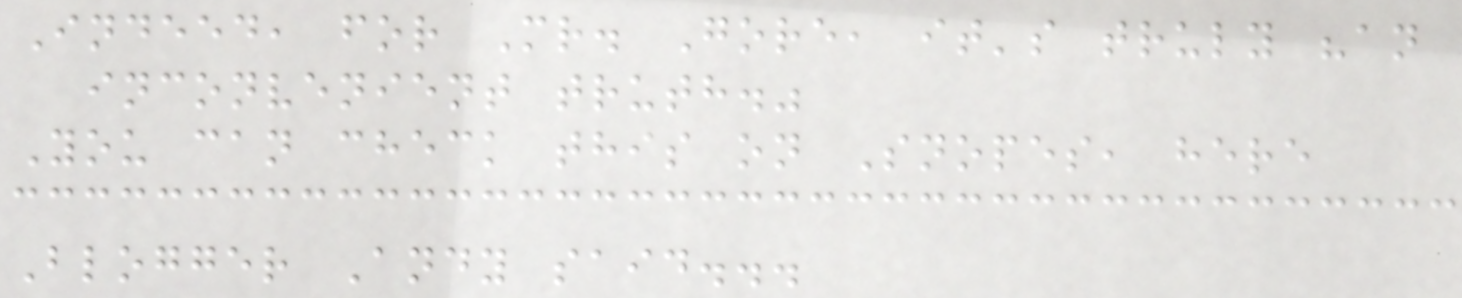Indeed, for Mr. Gore, it's truly "an
inconvenient truth."
You can check this on Snopes, here
Blogger Andy said...
